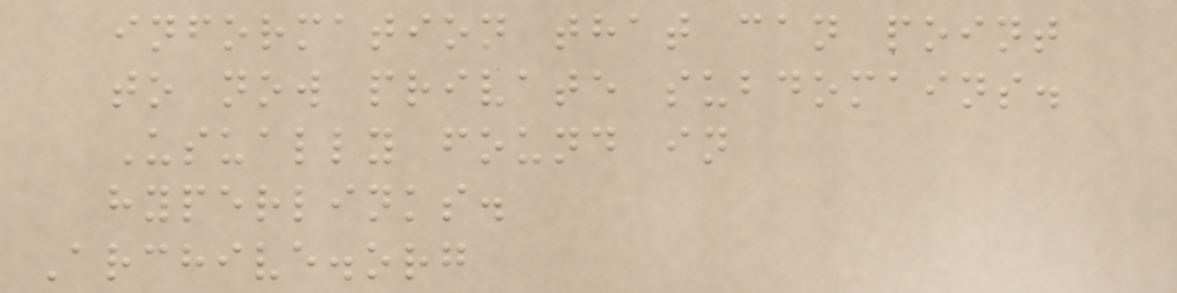information that can point
to now private subdomains.
Usually found in
hyperlinks.
Archive.org
